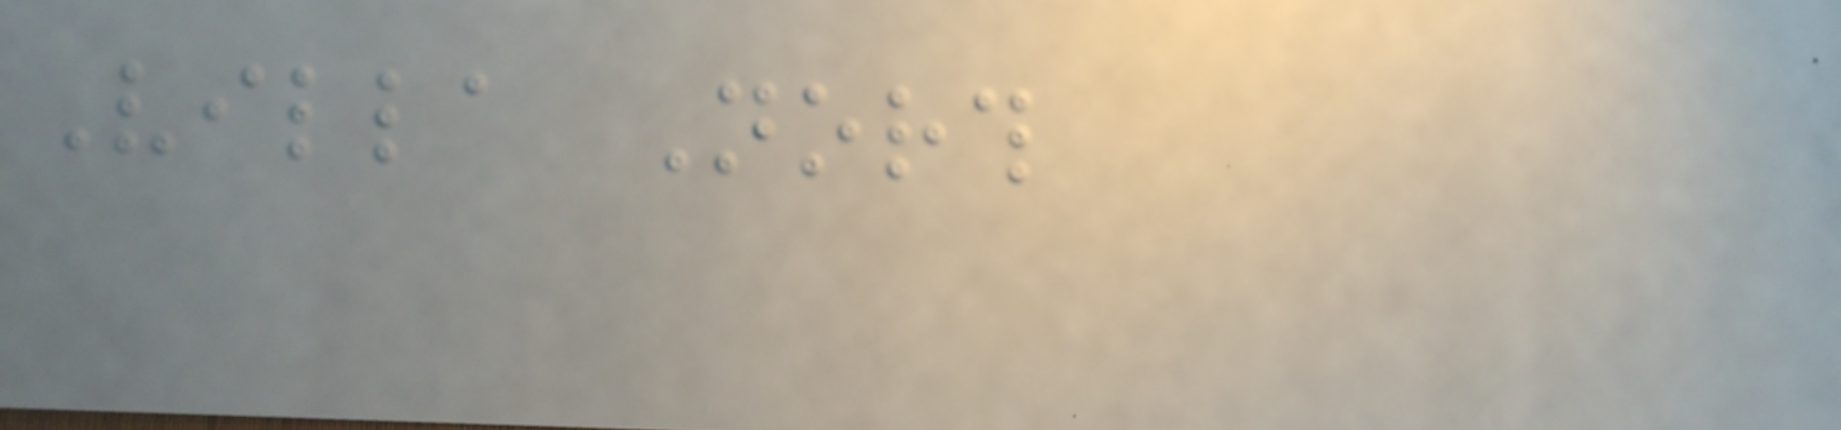Villa North
